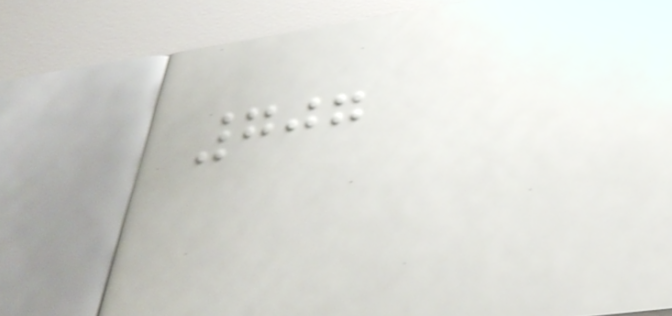707
